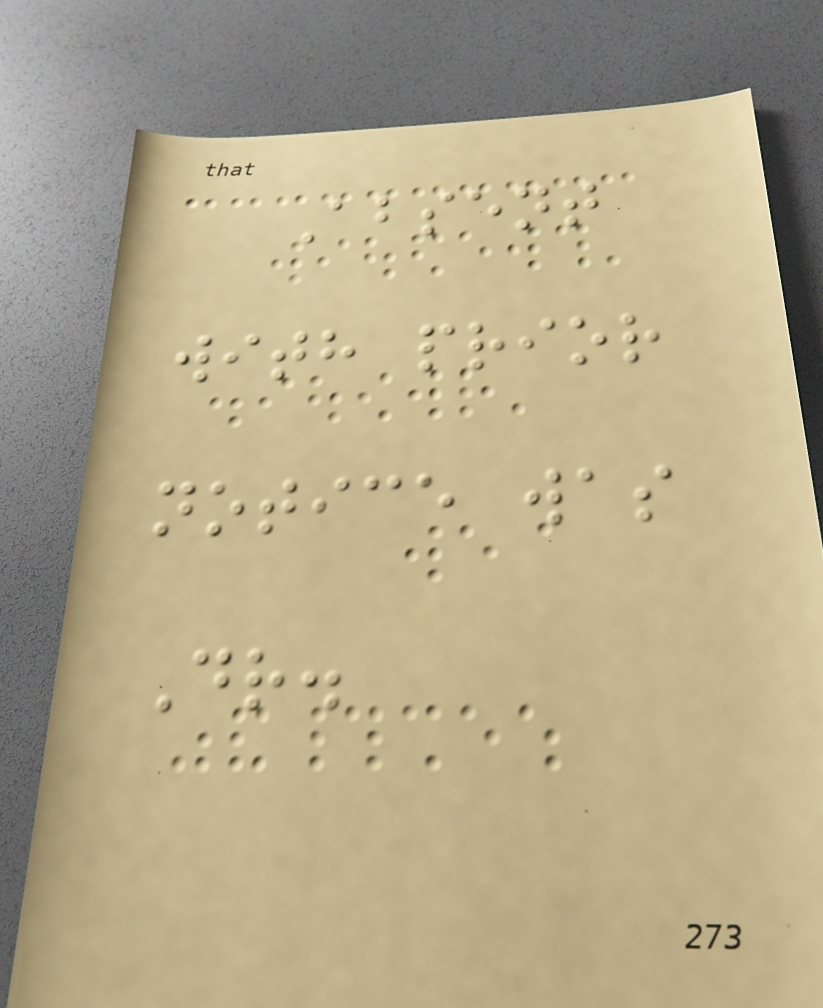Absent
with prior
notice was
Dr.
